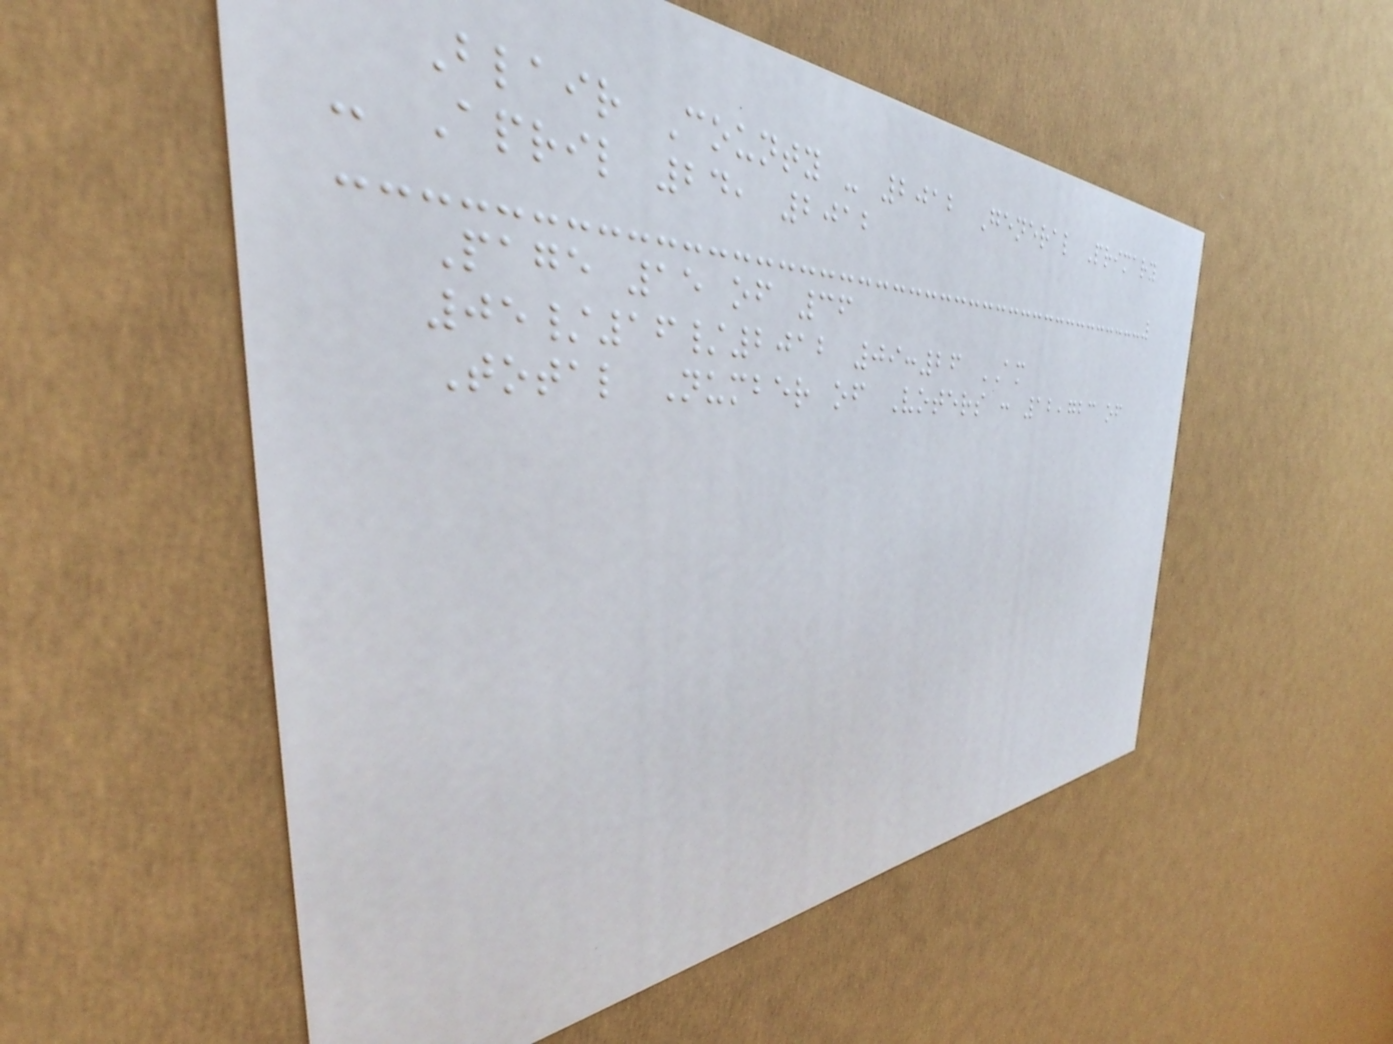Blair County - 2012 General Primary
- April 24, 2012
Page 15 of 36
05/16/2012 09:26 AM
Total Number of Voters : 12,723 of
